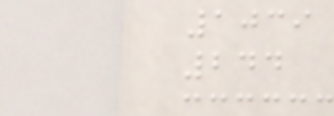1039
244
